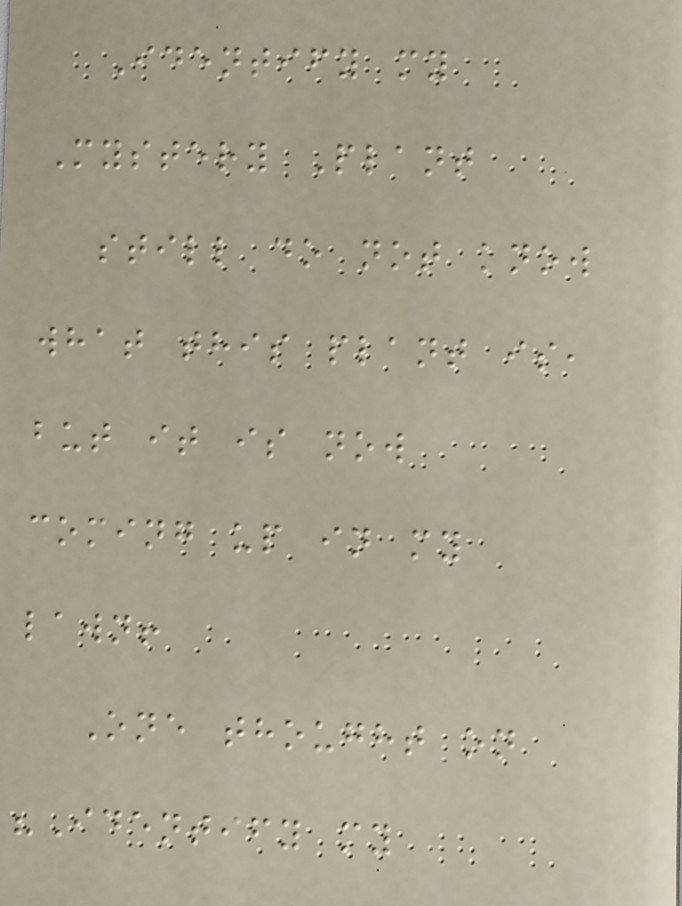Identify my
Mystery Plant
still do not know
what this plant is,
but it is now
coming up in my
lawn!
One thought on
"Identify my
